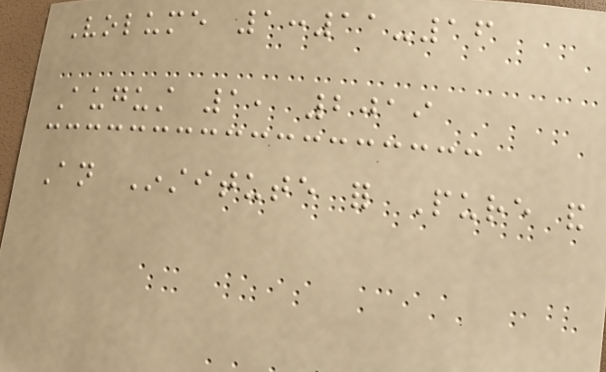Volume 1:11-16
August 1, 2019
An Institute for Pure and
